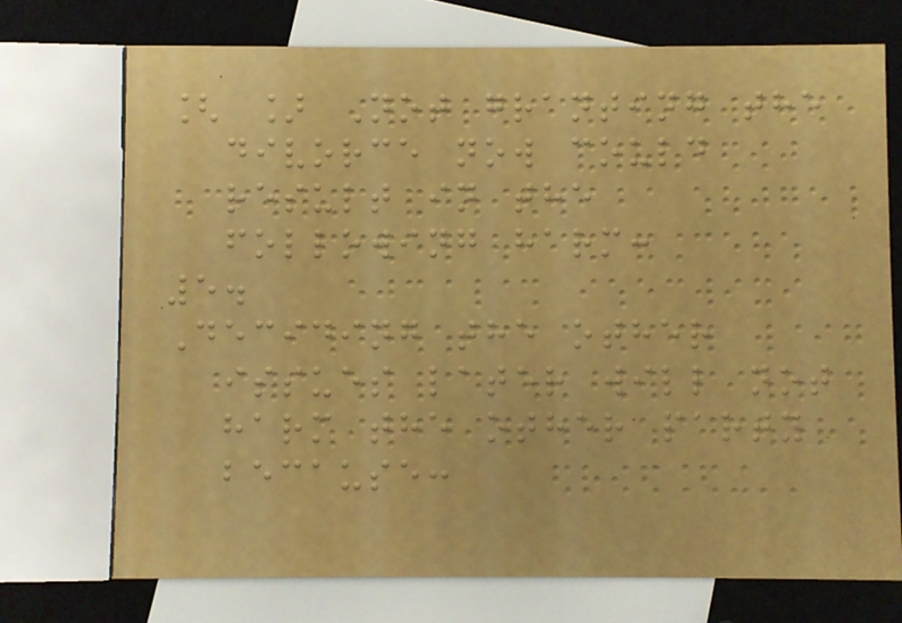[ ] Not granting the
divorce now could
result in the
following harm:
5.
Deciding the other
issues later will not
harm the other party
because:
